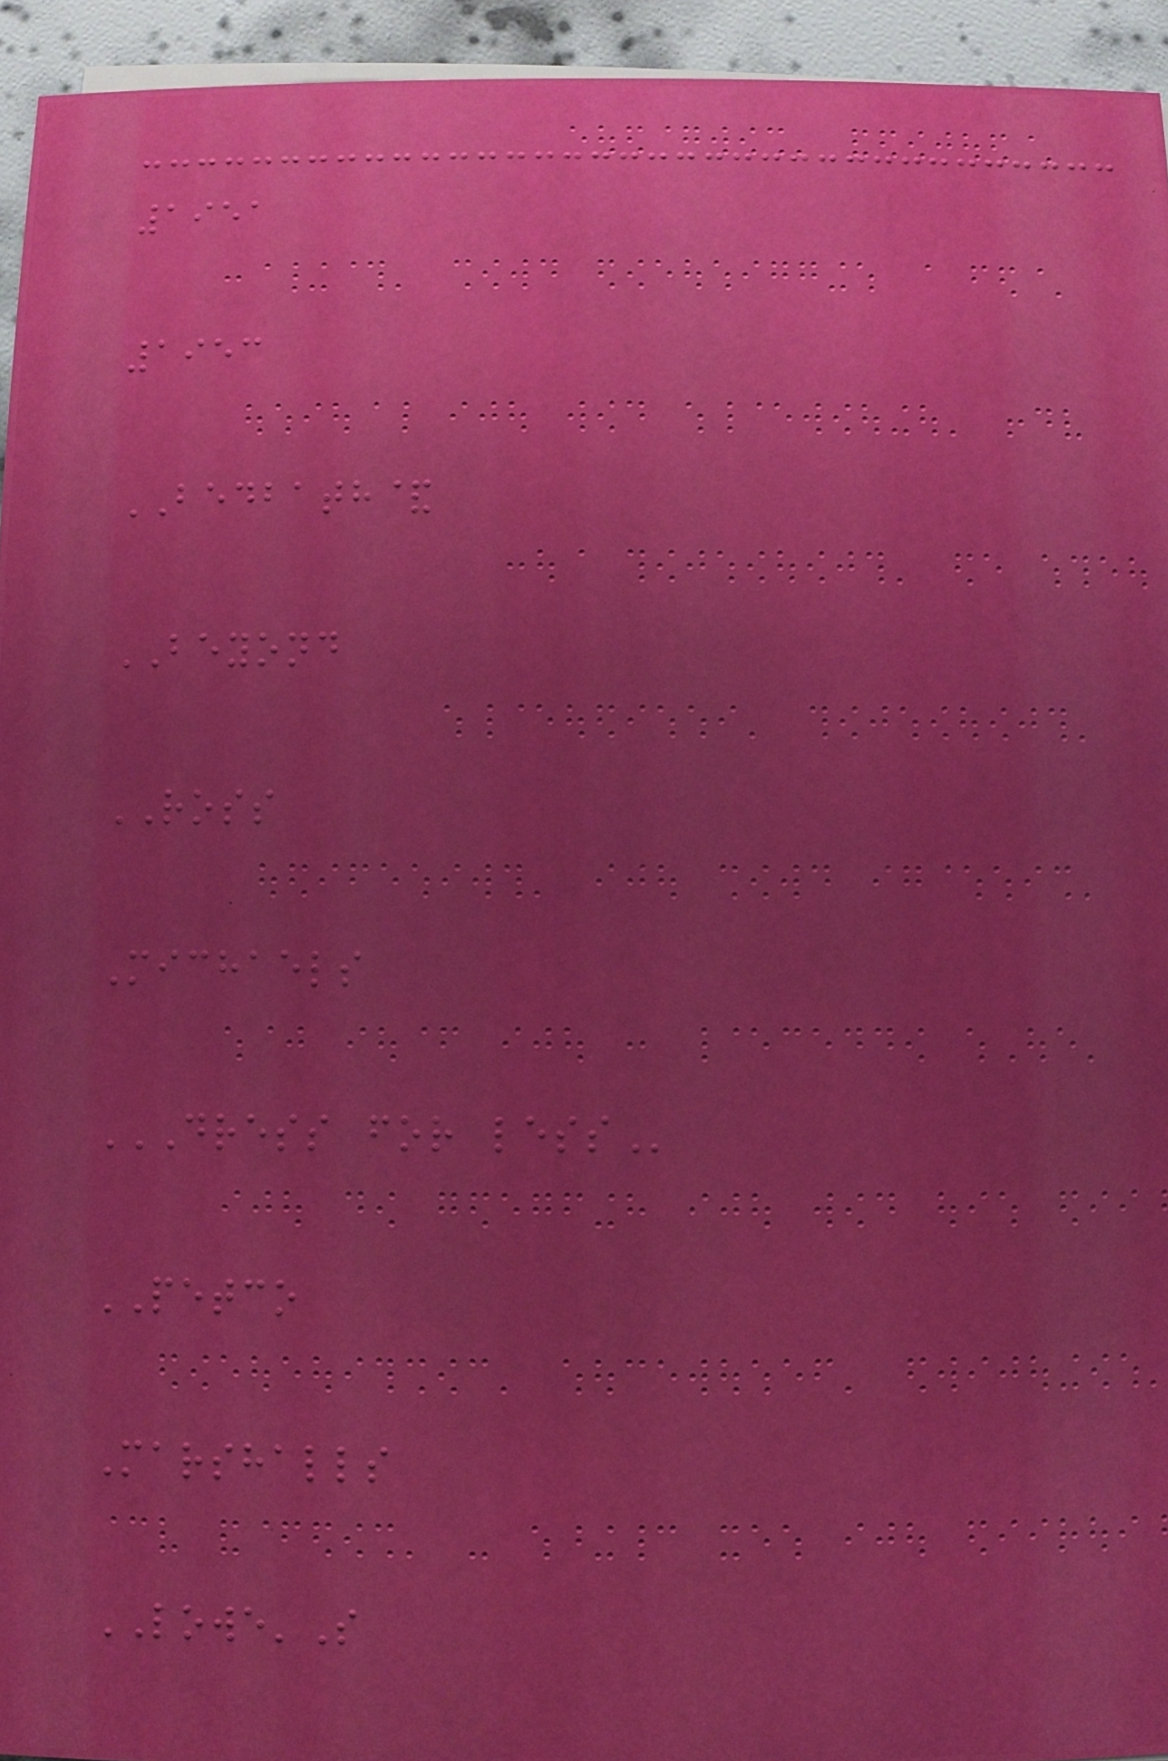1951
1953
BEDBATH&
BEYOND
ROSS
Michaels
DRESS FOR LESS
PETCO
Marshalls
LOWE'S
